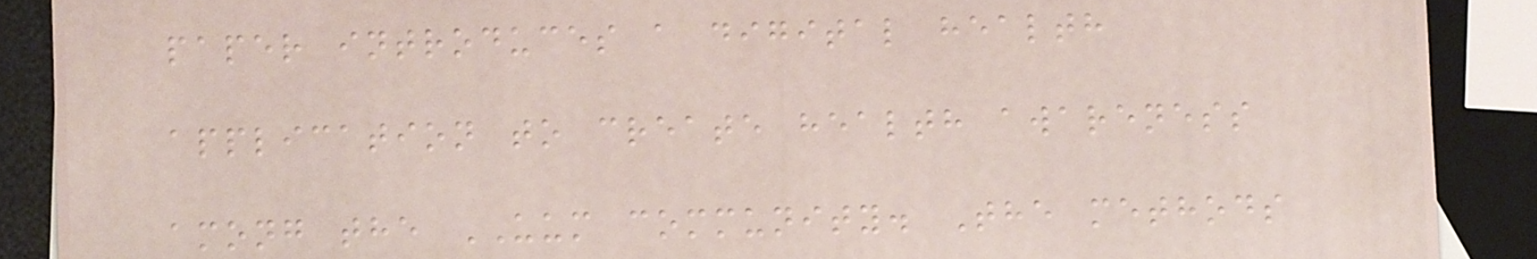paper introduces a digital health
application to create health awareness
among the UUM community. The methods
